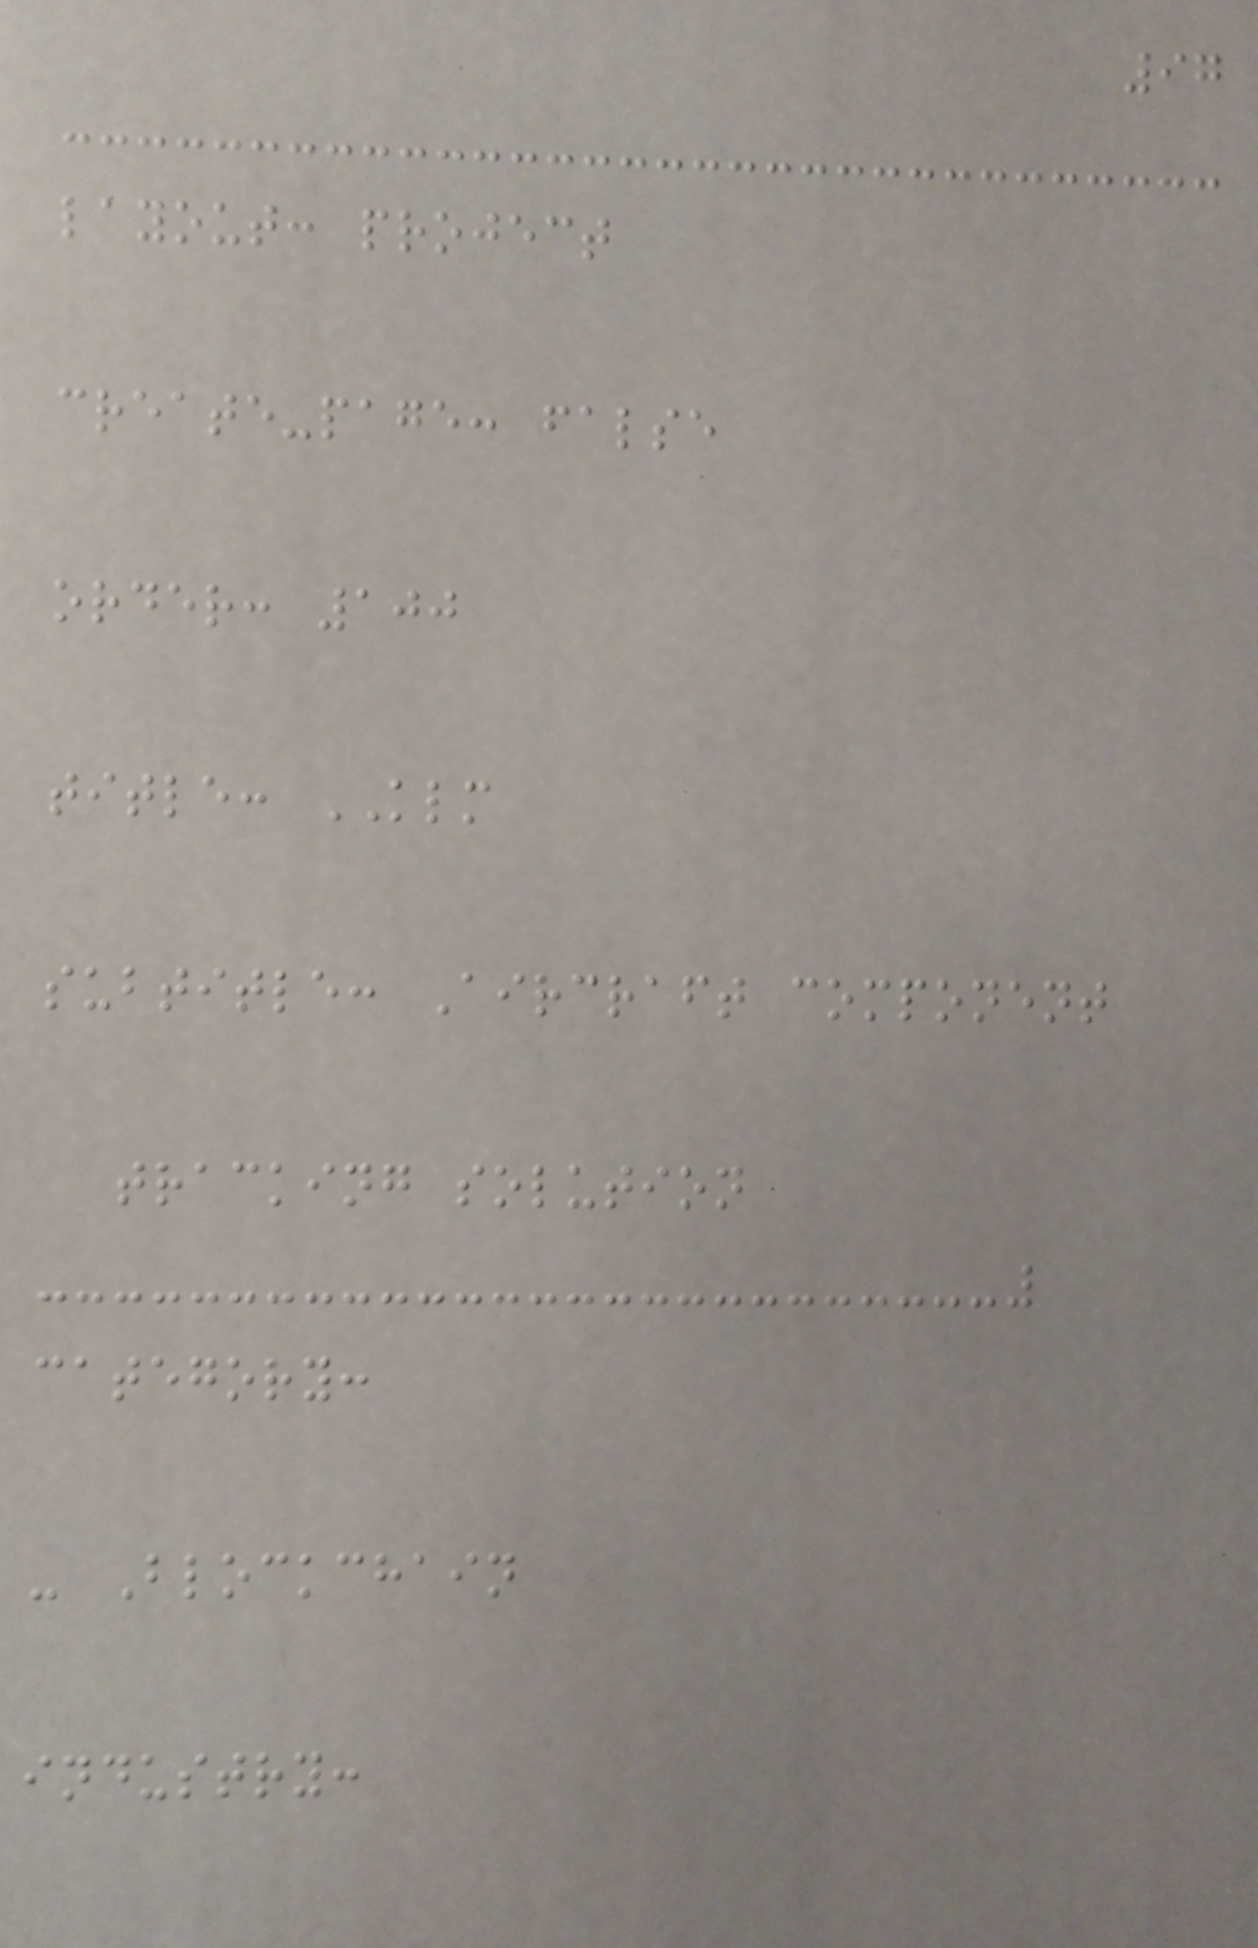97
layout: project
create-page: false
order: 100
title: KLM
subtitle: Aircraft component
tracking solution
category:
- Blockchain
industry:
